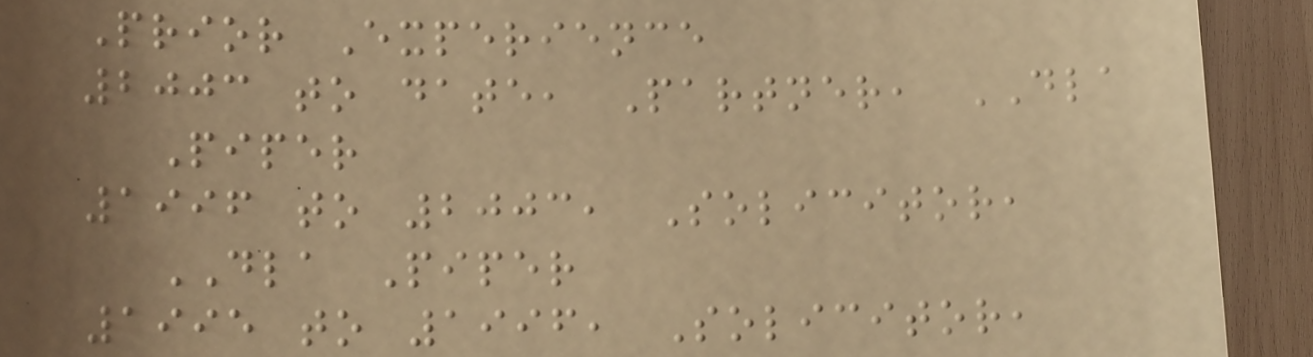Prior Experience
2003 to date, Partner, DLA
Piper
1996 to 2003, Solicitor,
DLA Piper
1995 to 1996, Solicitor,
